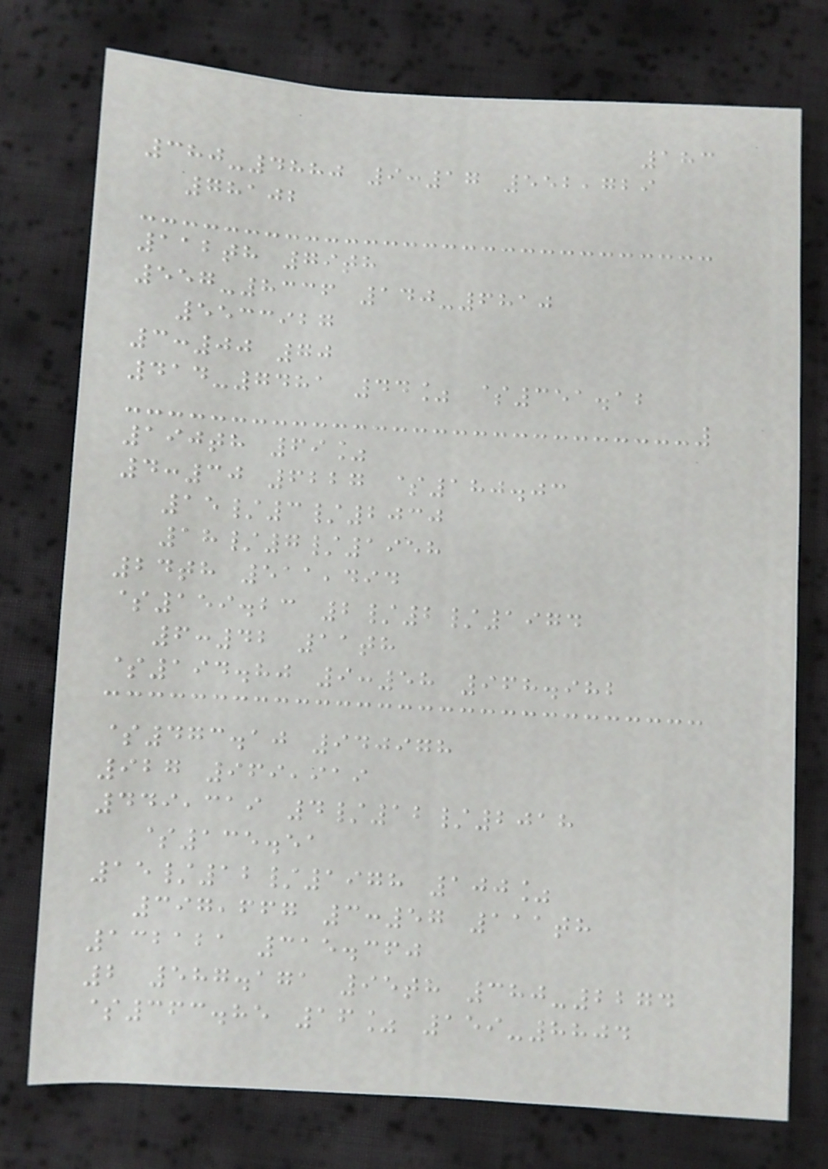183
380-4880 9:17 552,729
78102
112th 79th
557-8336 140-6810
5533927
3:00 70
414-7481 44% $351.12
190th 69%
4:30 6227 $180.03
15/3/2030
18/7/1958
24th 511,494
$159.23 2/2/1974
6:42 11th
$194.80 9:58 968.982
$473.10 940978
927 969,919
449,319 4/12/2018
$135.51
15/12/1978 100%
397,667 3:57 111th
132121 315.360
2 587.171 95th 380-2274
$363.85 16% 159-8804
